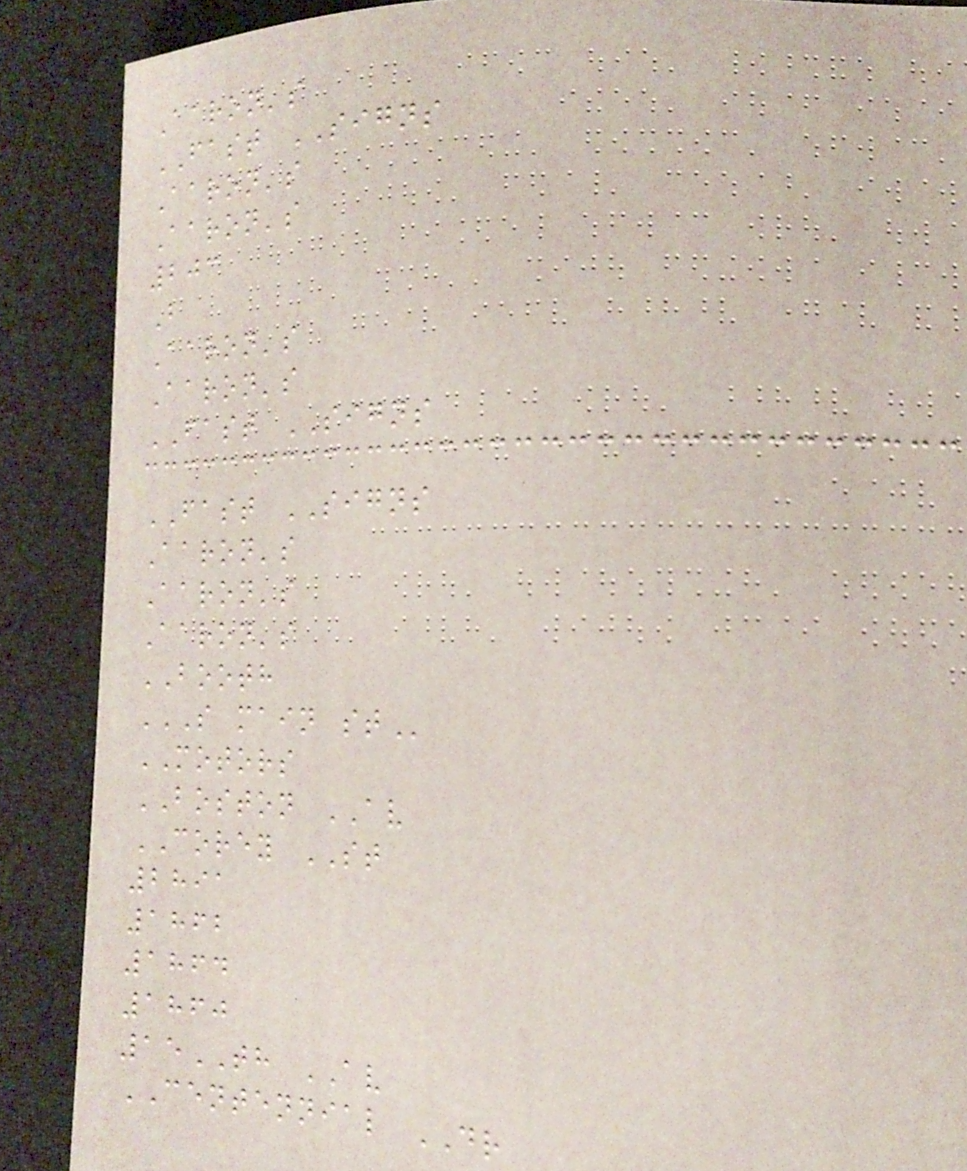Aaron's
FAST SIGNS
Aaron's
Aaron's
203
B
Aaron's
Aaron's
FAST SIGNS
FAST SIGNS
Aaron's
Aaron's
Aaron's
BOOTH
S MAIN ST
MOTORS
BOSTON AV
COREY ST
2891
1862
1864
1860
15TH AV
CENTENNIAL DR
